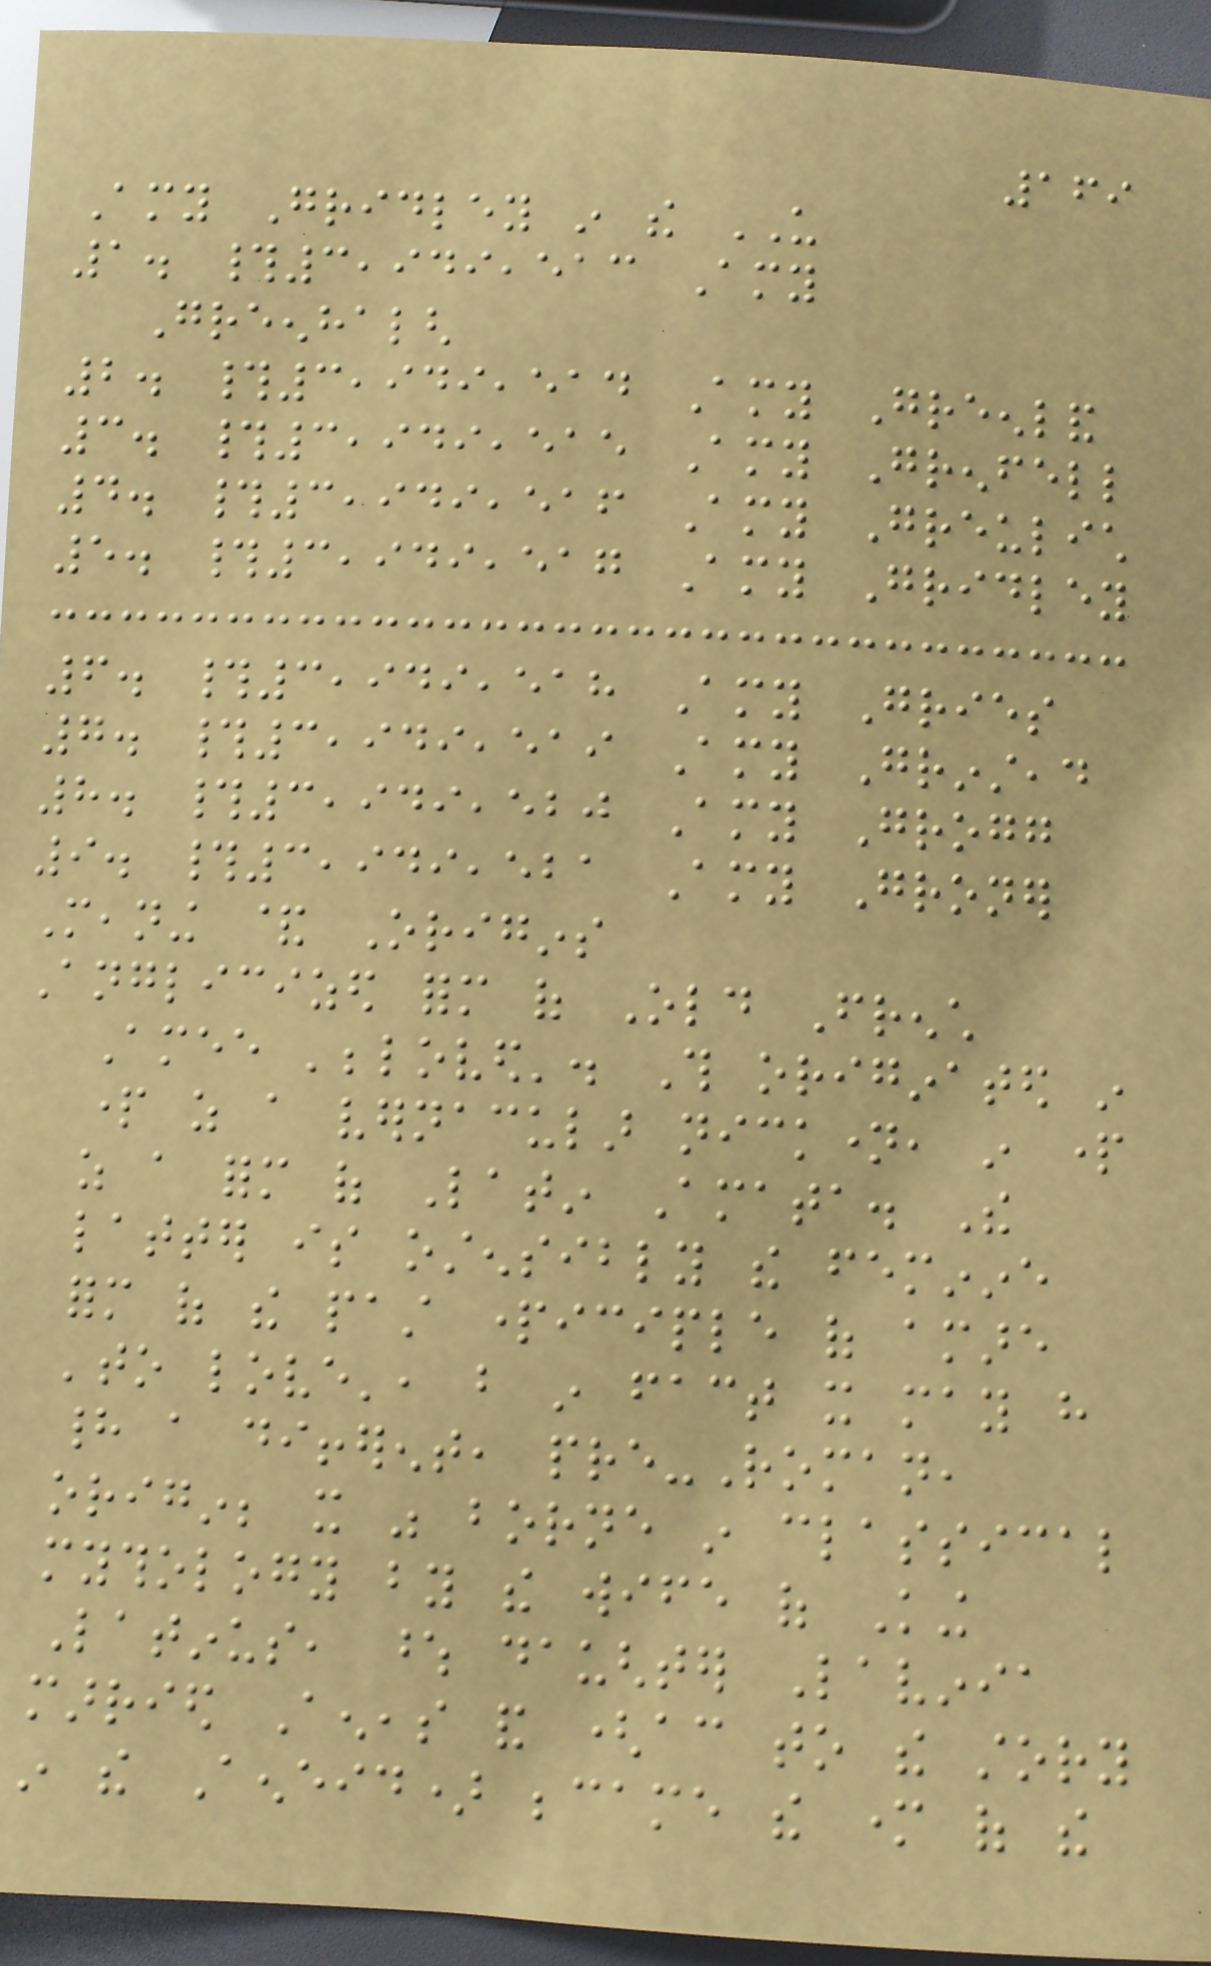169
Amy Gridley in the US
1. #3,949,513 Amy
Greenhalgh
2. #3,949,514 Amy Greenland
3. #3,949,515 Amy Grenfell
4. #3,949,516 Amy Greulich
5. #3,949,517 Amy Gridley
6. #3,949,518 Amy Gries
7. #3,949,519 Amy Grinstead
8. #3,949,520 Amy Grogg
9. #3,949,521 Amy Groner
Meaning & Origins
Anglicized form of Old French
Amee 'beloved'. This originated in
part as a vernacular nickname, in part
as a form of Latin Amata. The
latter is ostensibly the feminine
form of the past participle of amare
'to love', but in fact it may have
had a different, pre-Roman,
origin; it was borne in classical
mythology by the wife of King
Latinus, whose daughter Lavinia
married Aeneas and (according to the story
in the Aeneid) became the mother of the
